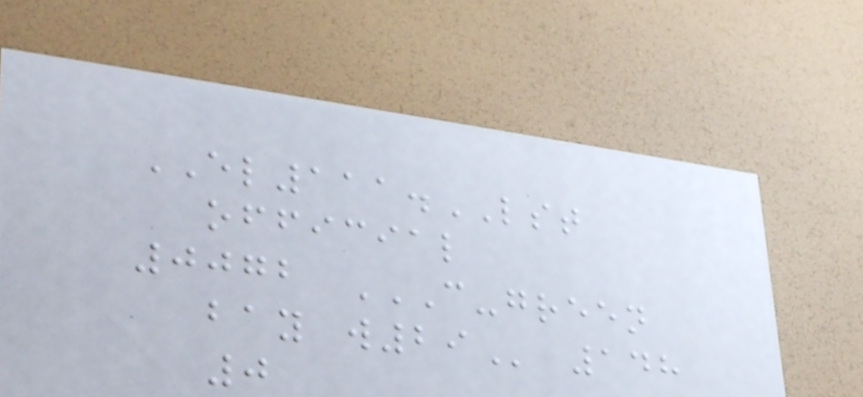EL111.LST
official
0072 C-GREEN
BAY W29 148
0
